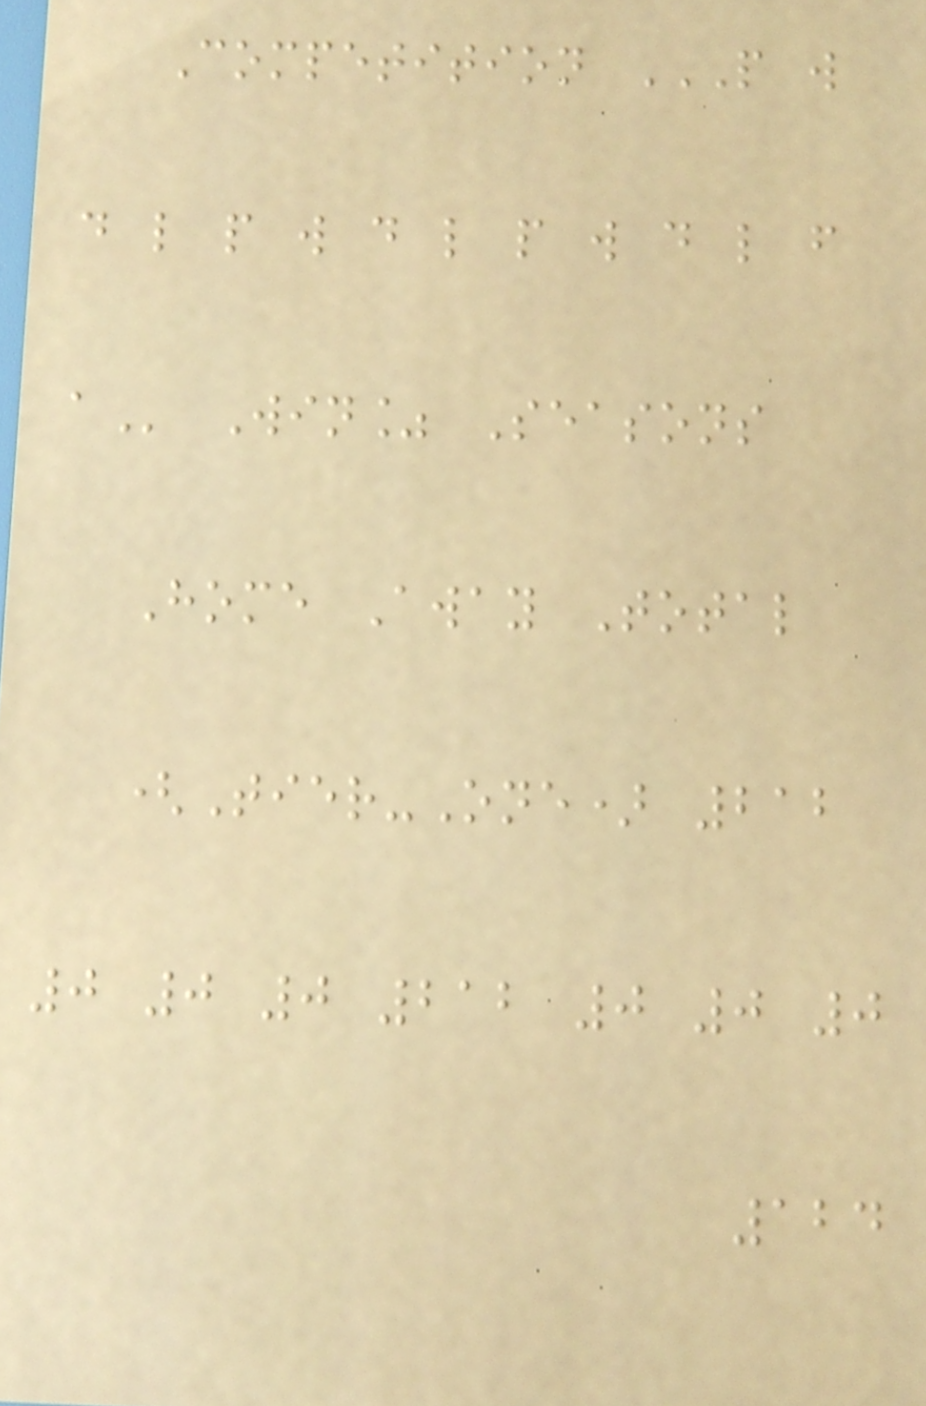Competition P W
D L P W D L P W D L F
A Win% Seasons
Home Away Total
(Tier-One) 212
0 0 0 212 0 0 0
124
